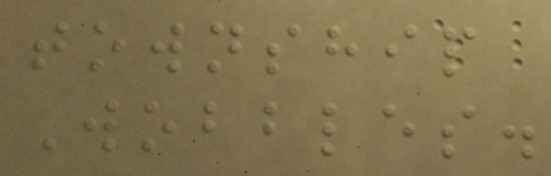township
Wobbles.
